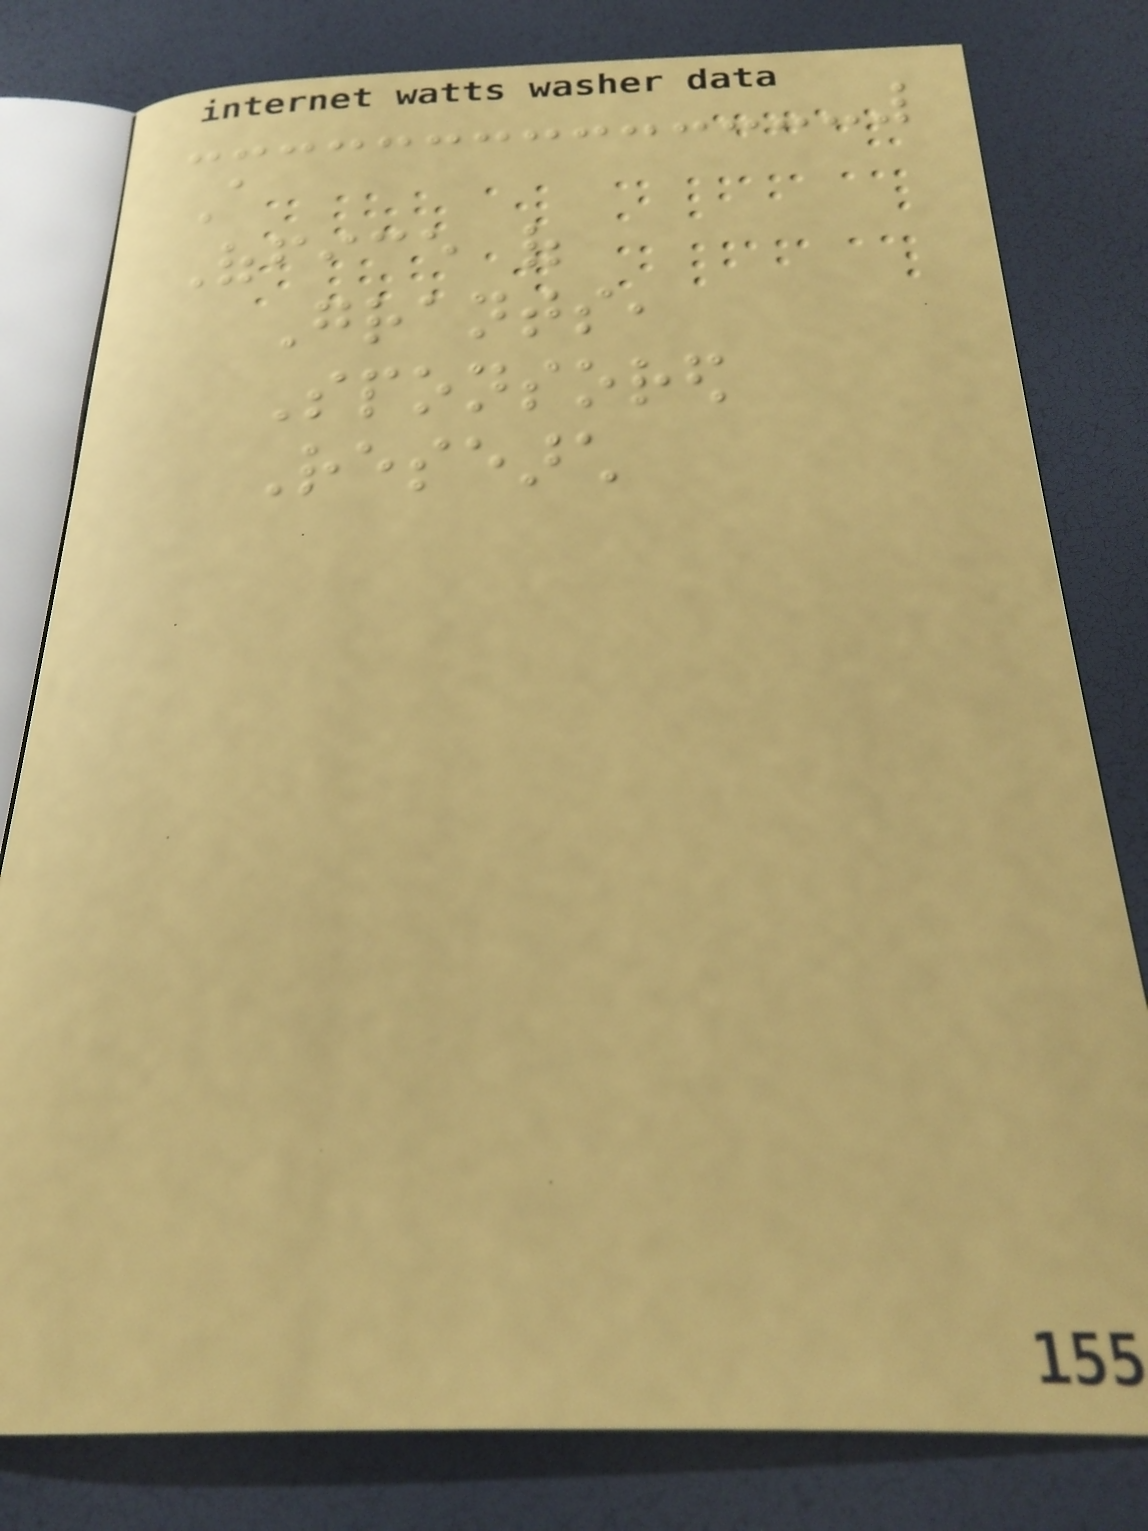A
Office of
Grants,
Sponsored
Research
